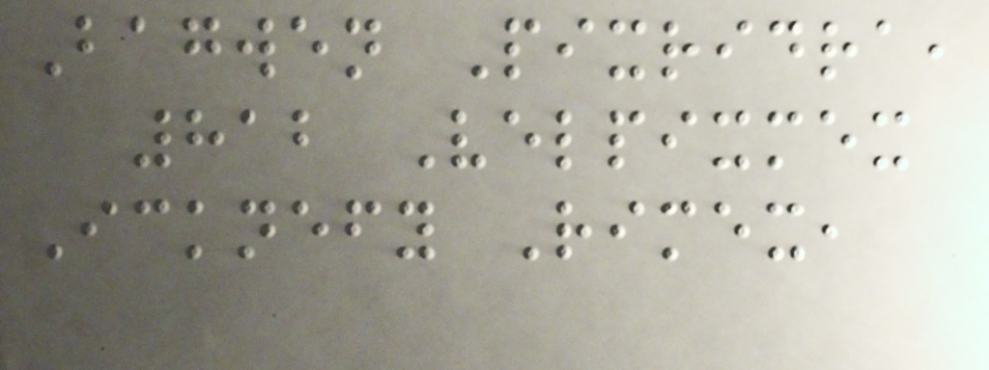Bagwen Pixridra,
812 Velpixmex
Icknefy Rimex,
